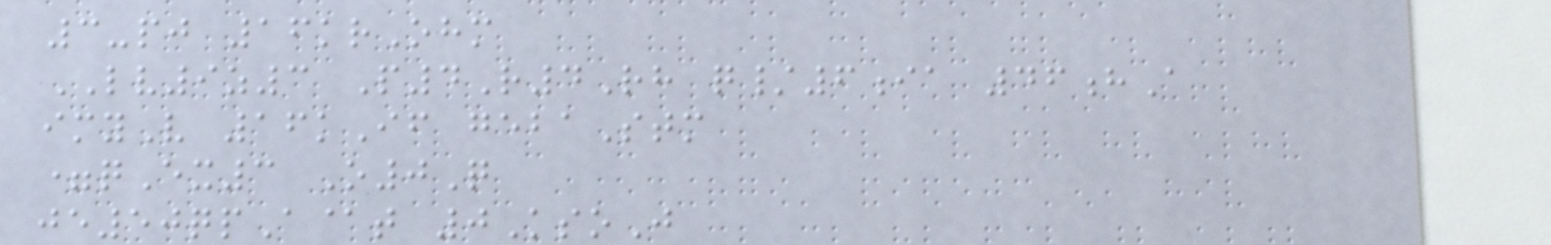3-pj 16krOhm
LV9z3 P4R4Rh q/6ia 46hA
imyV 16kIf gebaStm
=qEx3 O0Q
je50qpA@t 0KsoJ
